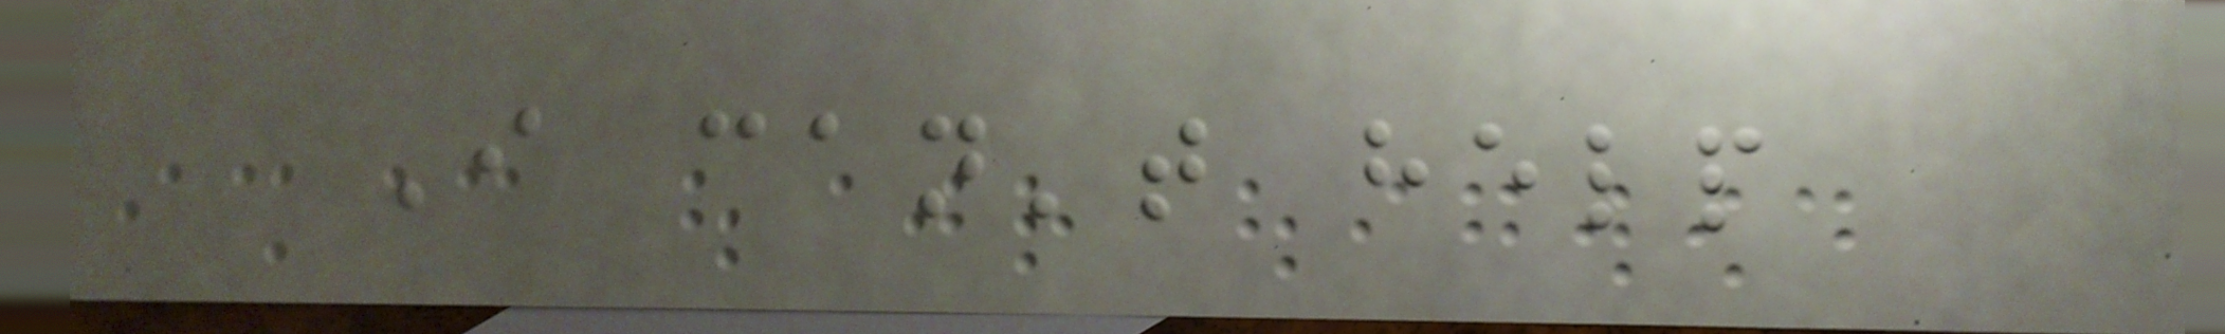I can't help
